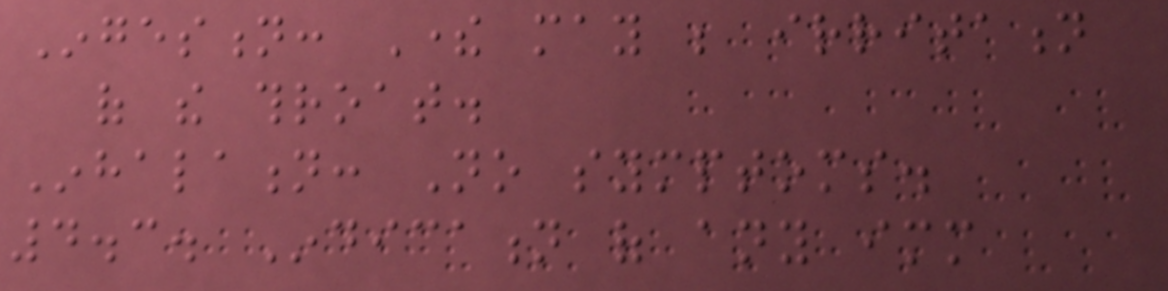Ingestion: There may be irritation
of the throat.
Inhalation: No symptoms.
4.3. Indication of any immediate
